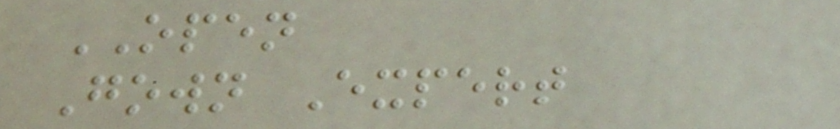OPEN
Gown Expert
